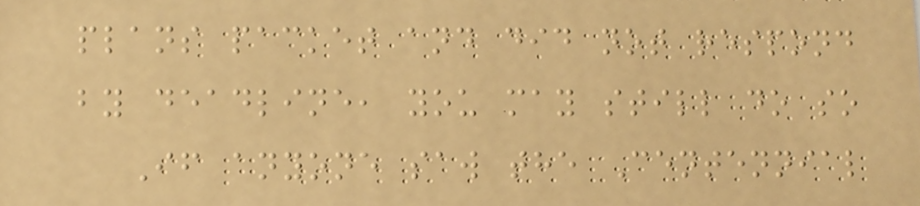plans packet and did not respond
by deadline, you may still do so
If anyone saw the Centennial
